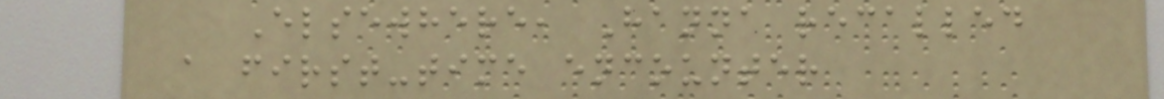Elsewhere, Hanna recalled
a first-time encounter
